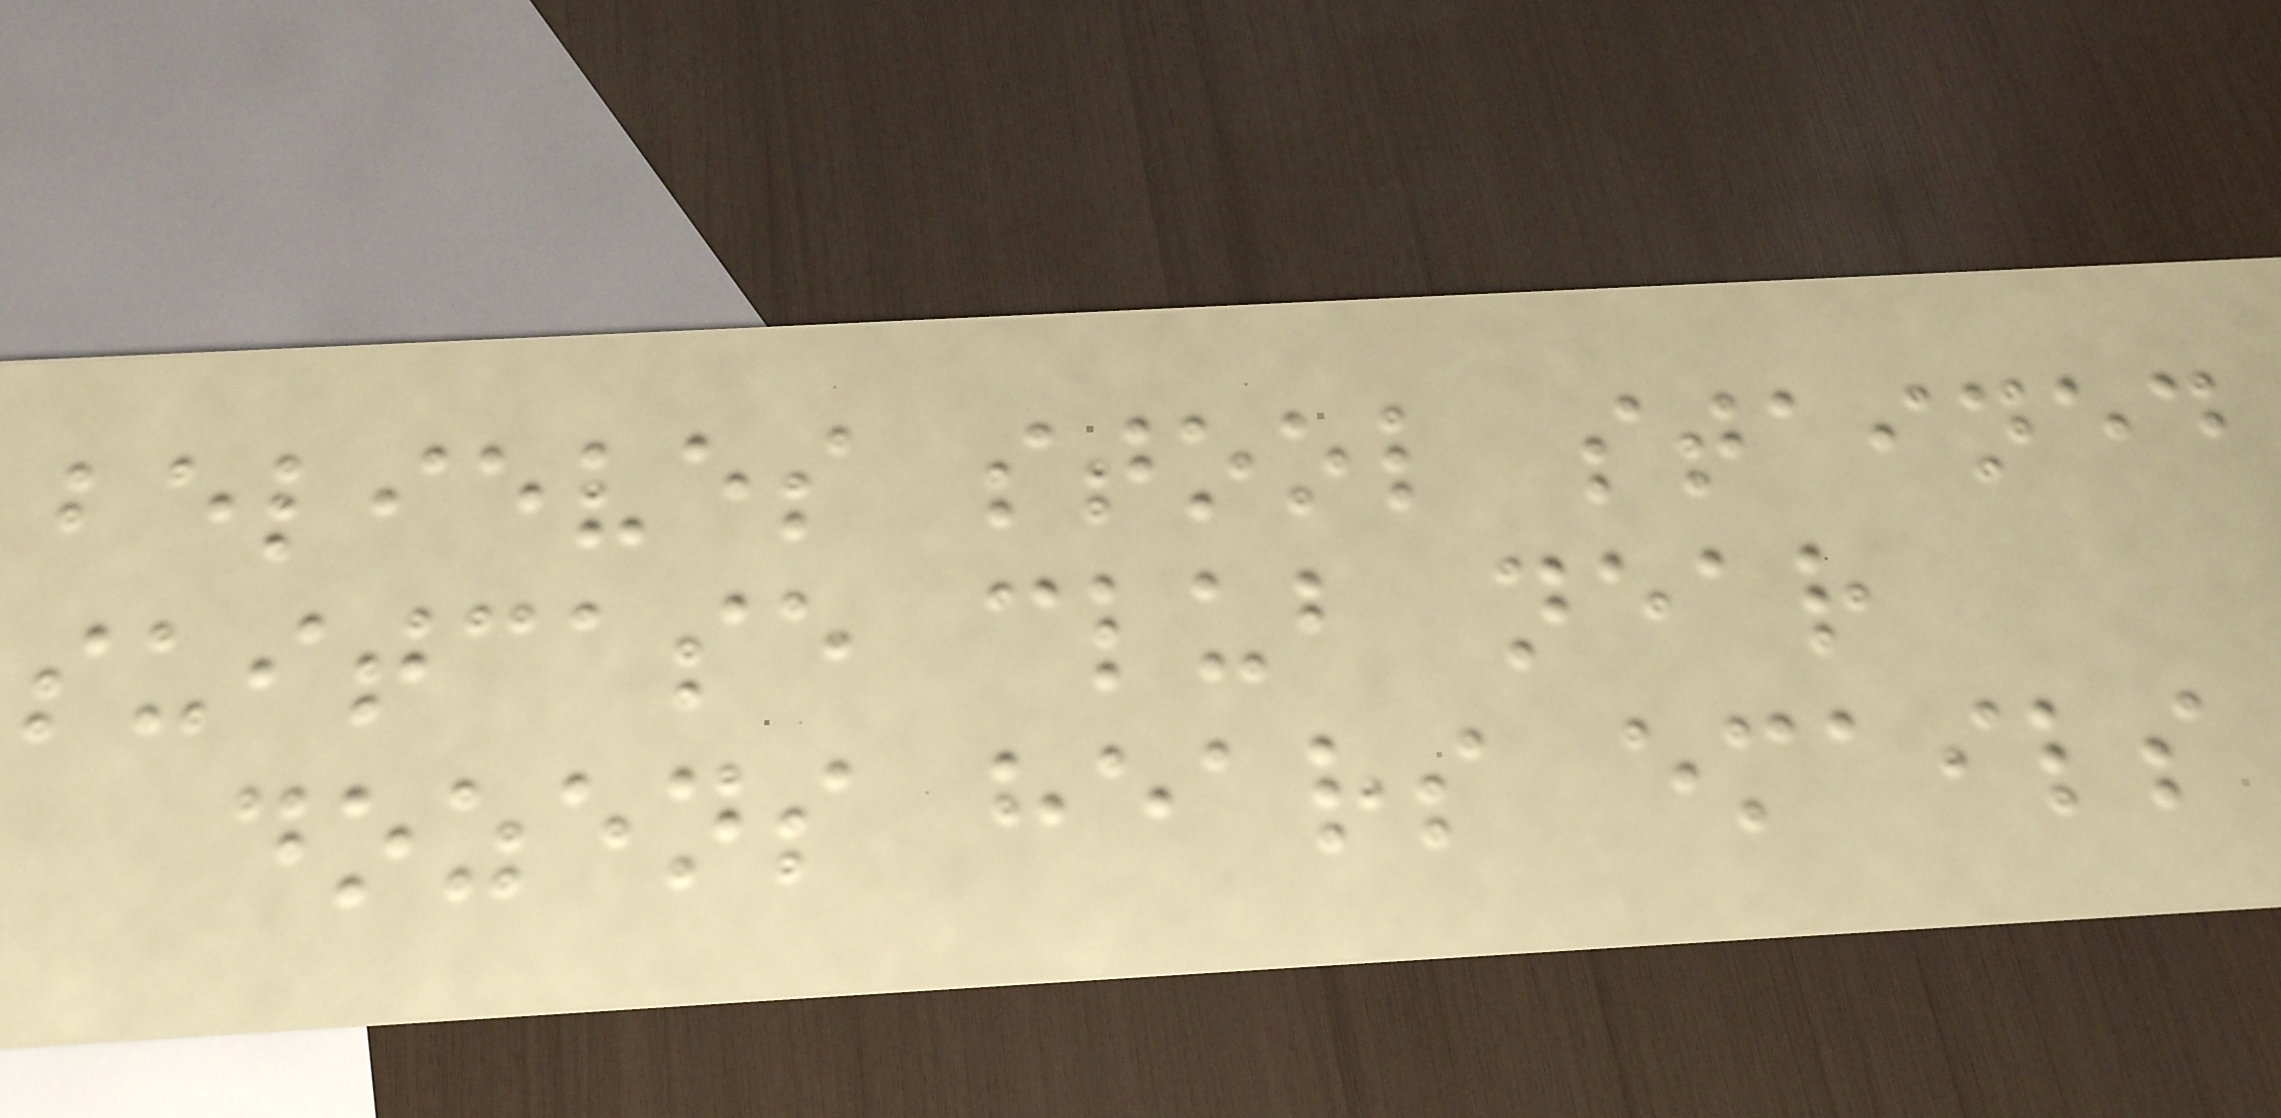believes stool stained
suitcase club near
dozens hears emails
